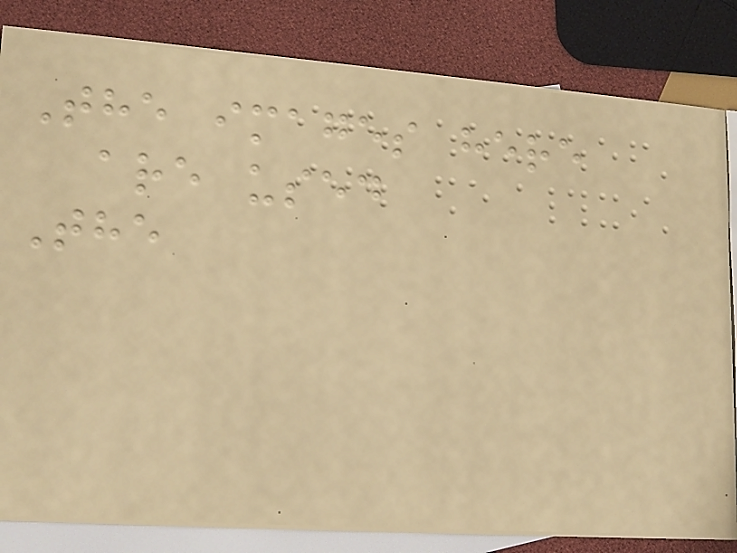The images here
are used
The
